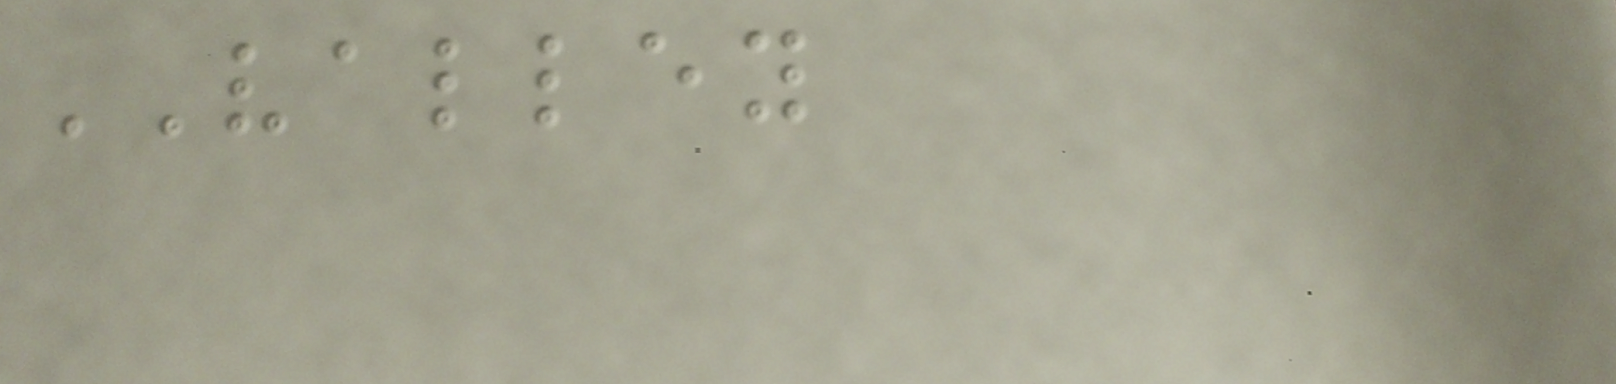VALLEY
